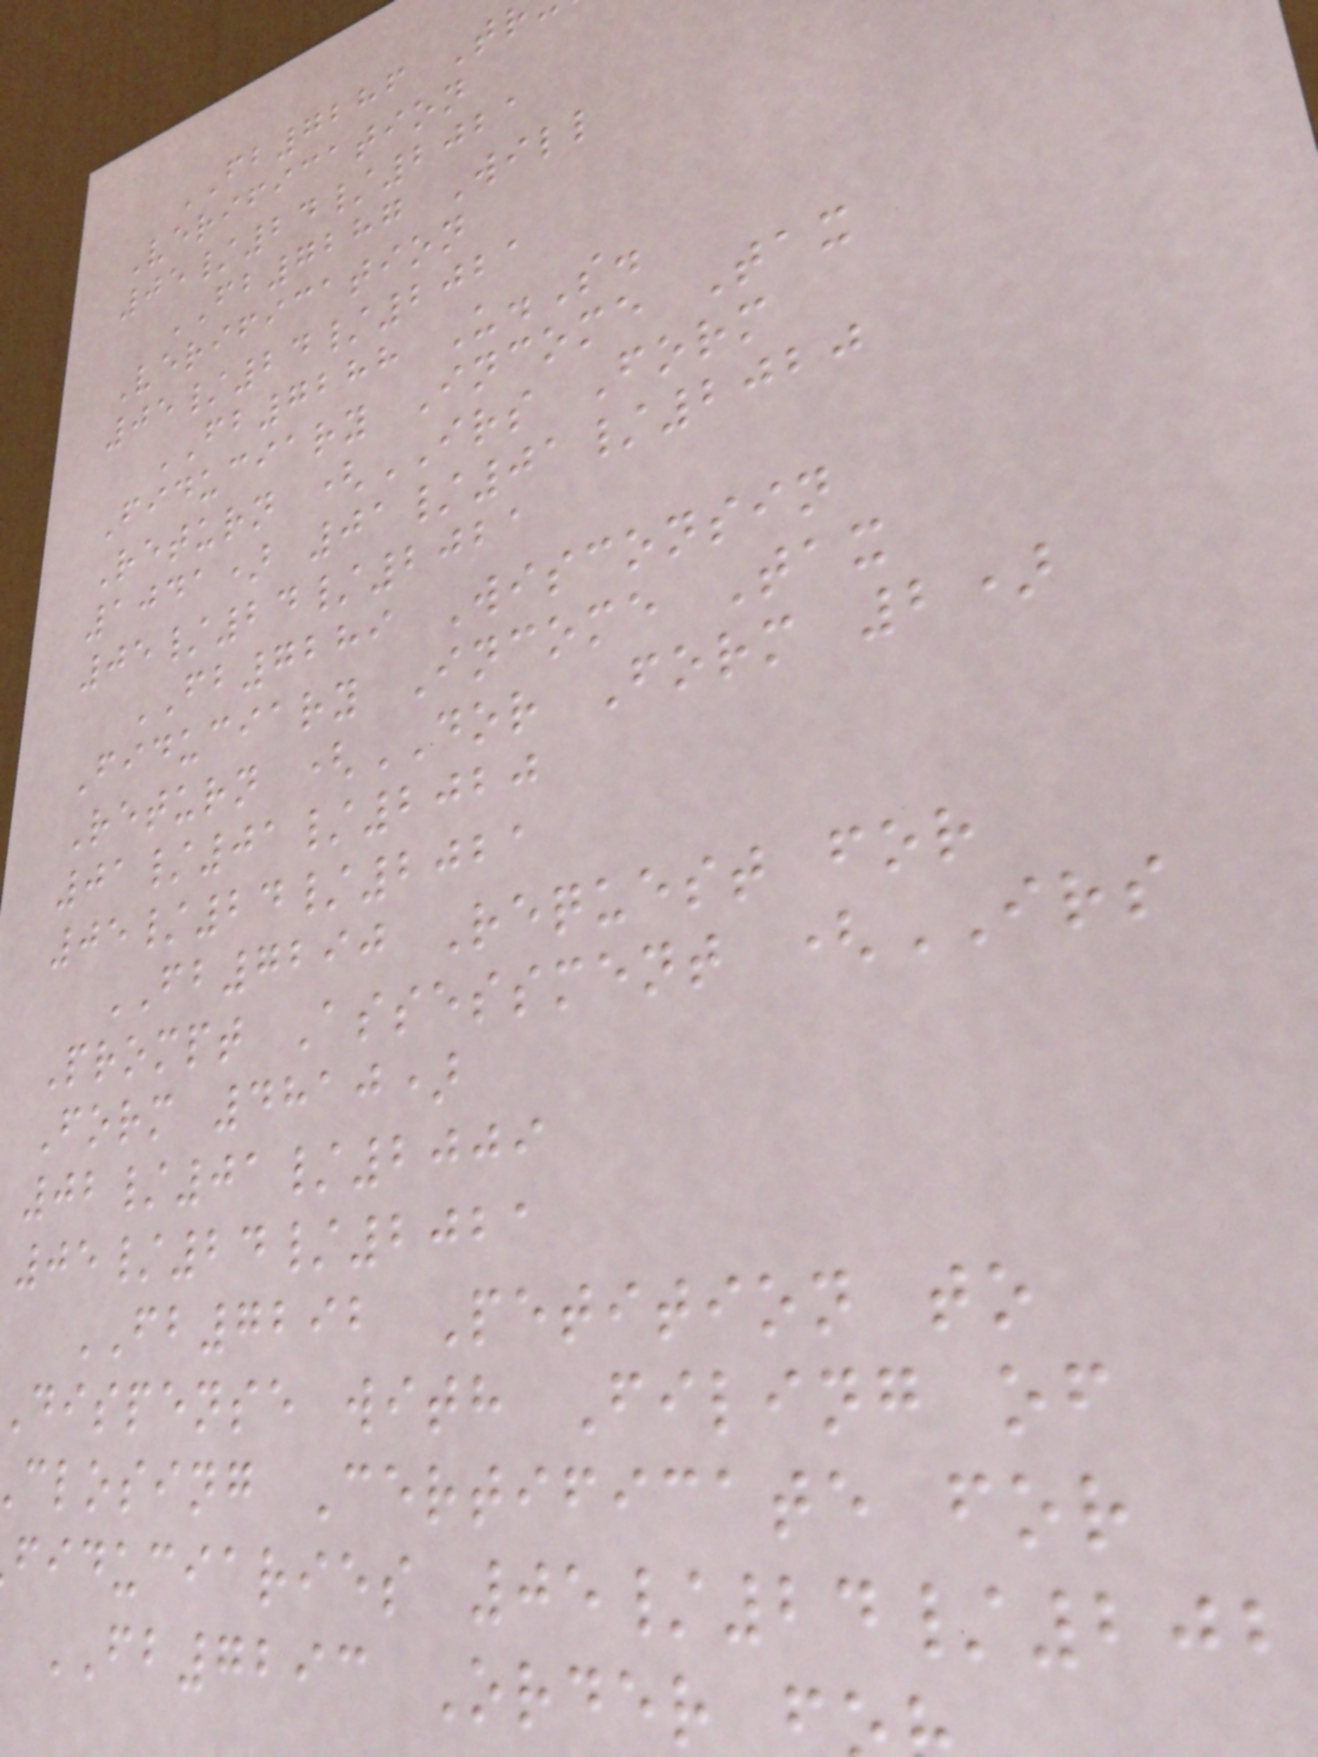FB7286 Tr
Verification
05/24/2021
FB7287 Will
Verification
05/24/2021
FB7288 U.S.
Fiduciary Income Tax
Return (IRS Form
1041) 01/01/2020
05/24/2021
FB7289 Wisconsin
Fiduciary Income Tax
Return (DOR Form 2)
01/01/2020
05/24/2021
FB7290 Request for
Prompt Assessment (IRS
Form 4810)
02/01/2009
05/24/2021
FB7292 Petition to
dispense with Filing of
closing Certificate for
fiduciaries 05/24/202
FB7293 Order
